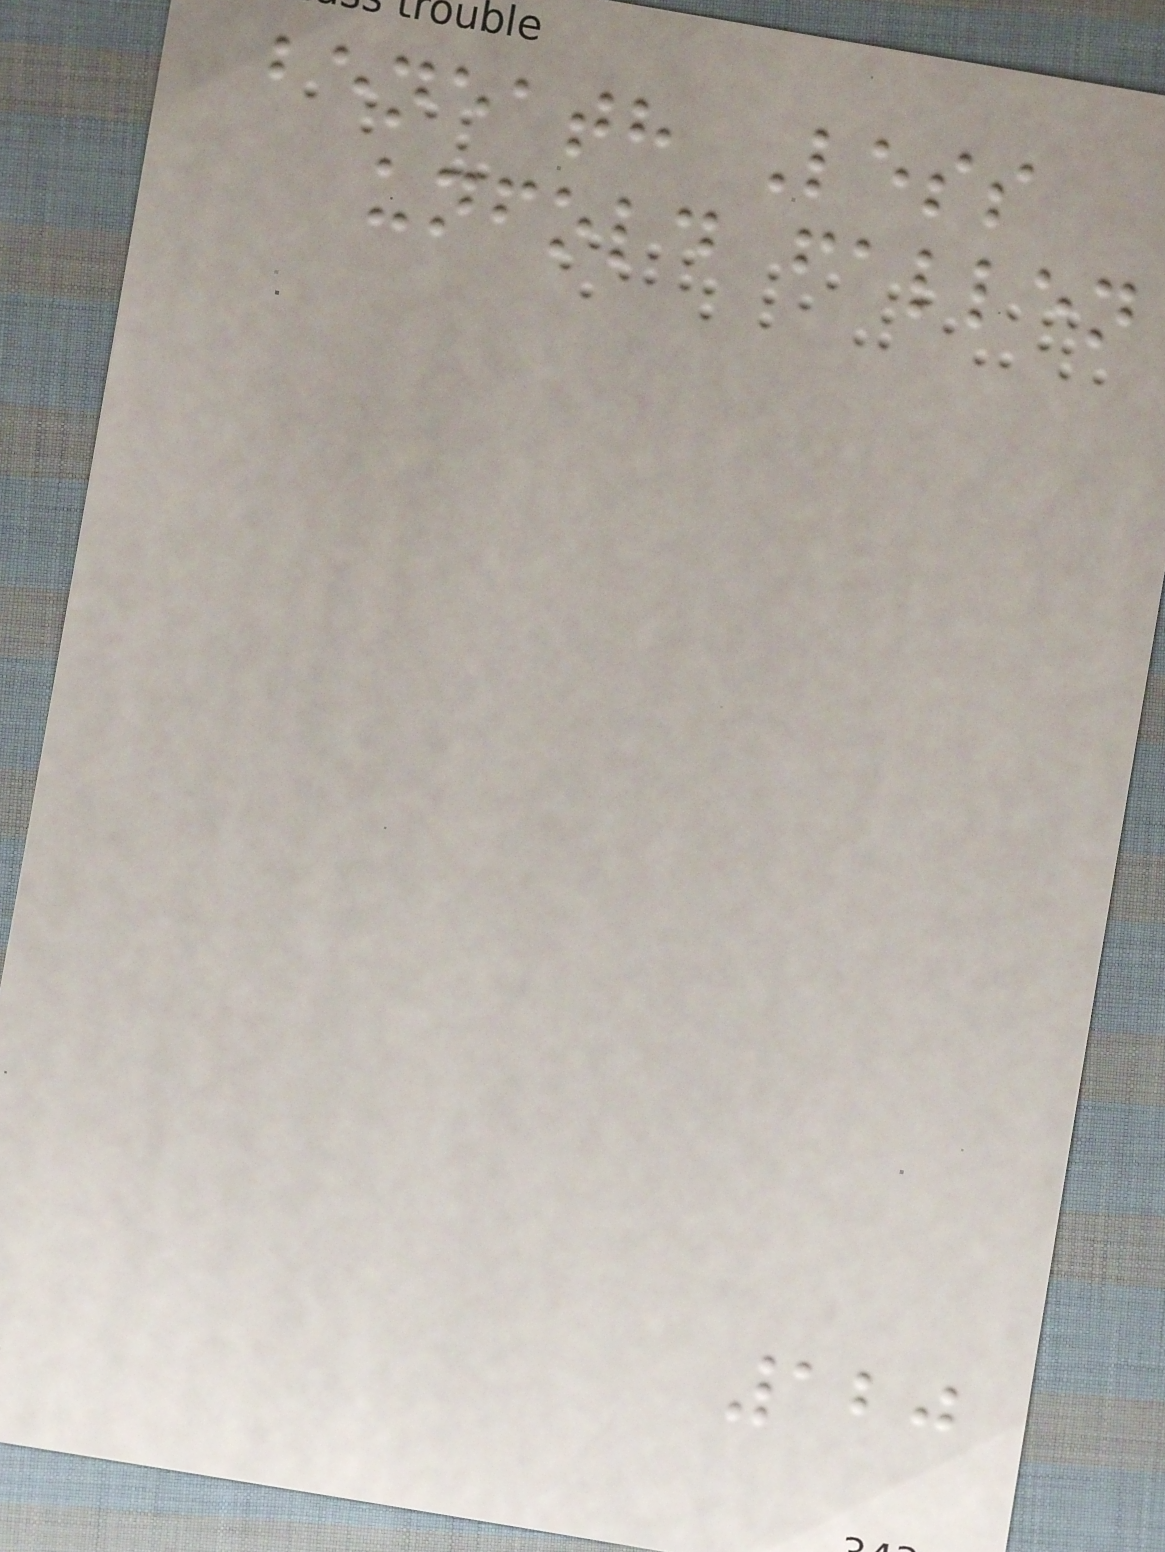beneath Less
unfold fallen
120
